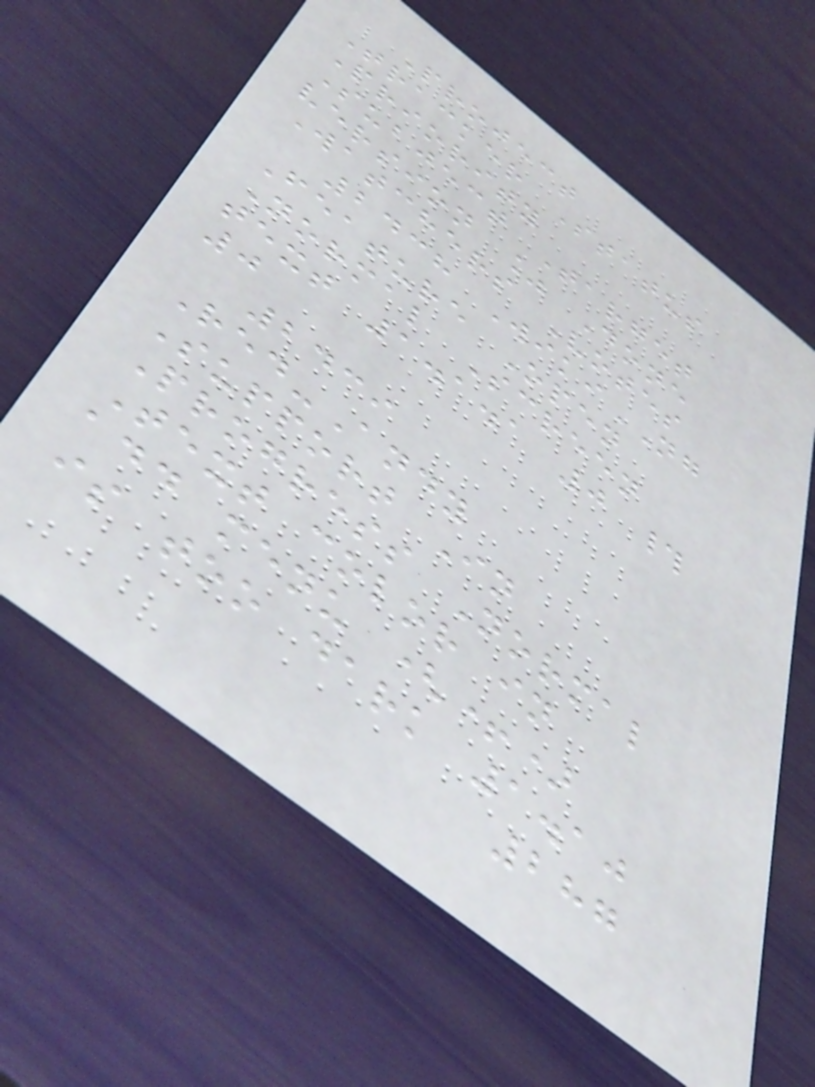Project
Tracker Status
Priority
Subject Target
version % Done
Watchers Votes
2438 WikiNG
Feature Open
Normal Screen
text 1.1.1 0 #
0
2439
Red-Andy
Support In
Progress Normal
Text color in
add menu (+)
is too dark 1.10
287
